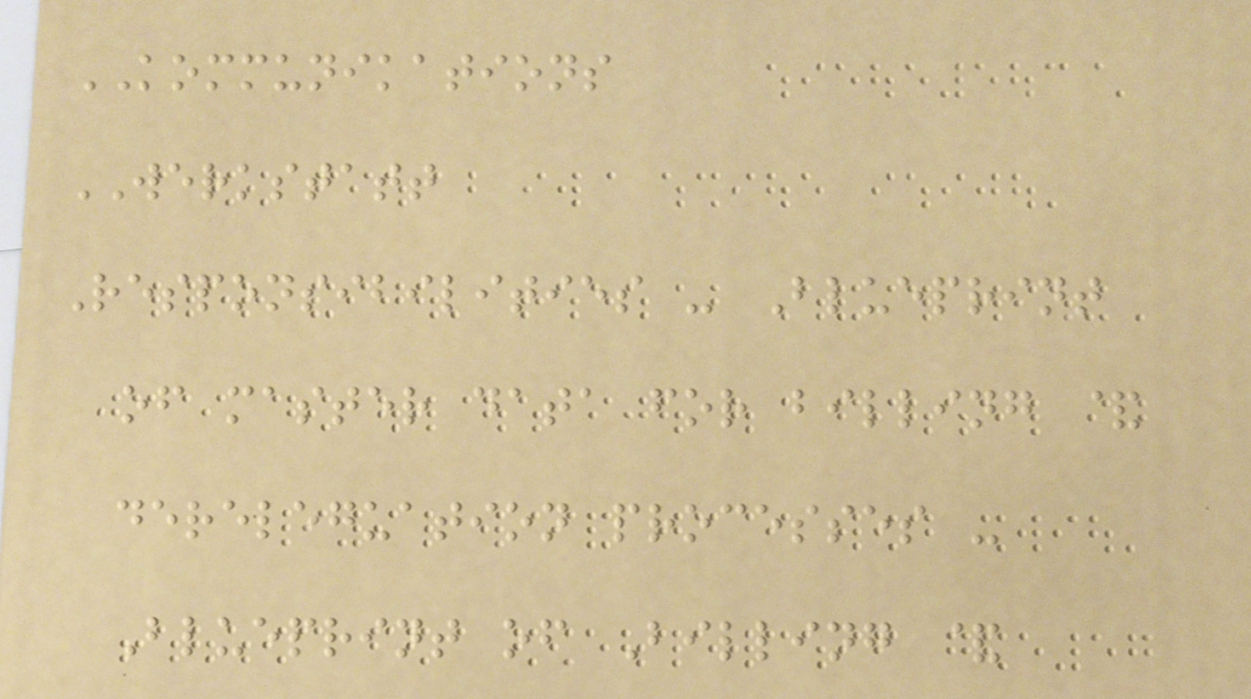KOMMUNIKATIONS
WERKSTATT
Responsibilities - Blueprint
of master data for billing &
dereleguation processes -
Blueprint of Billing &
